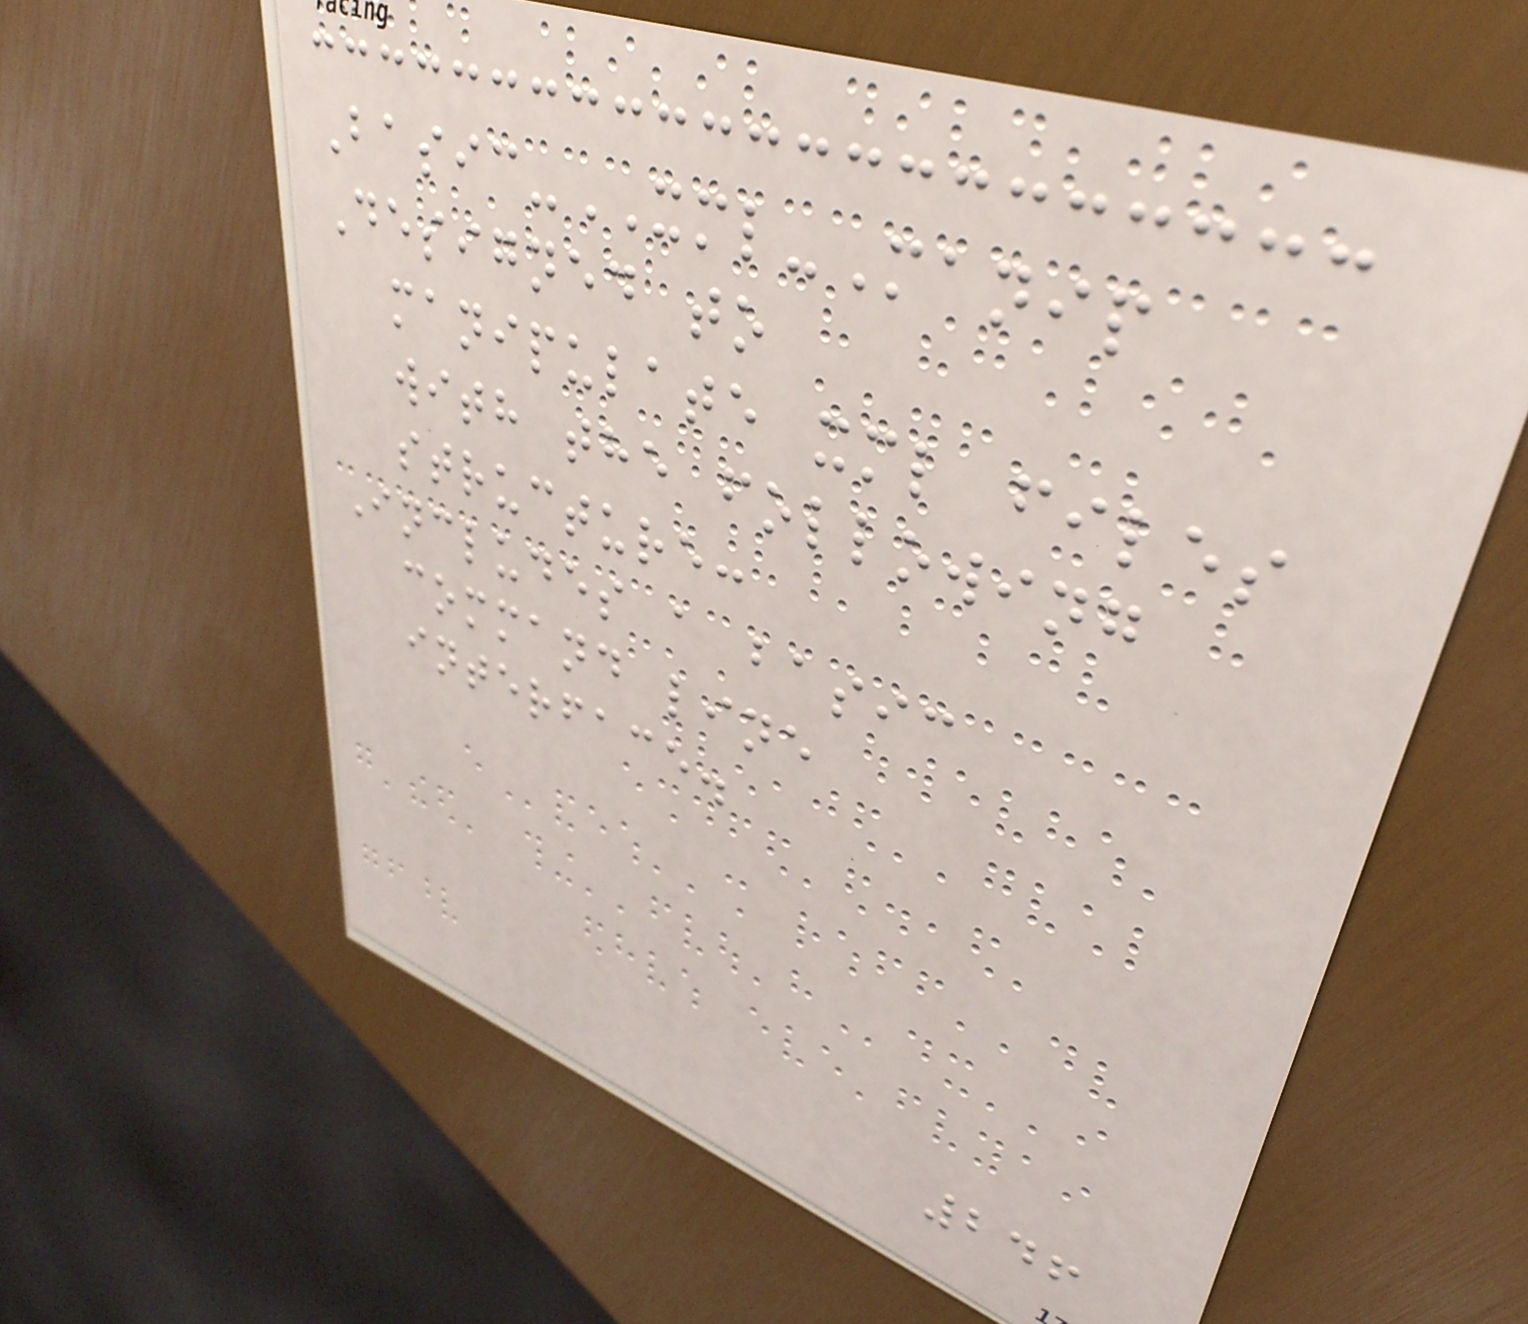Basic-XML-Manip
Designed to
manipulate xml files
with the following
structure:
Includes a basic
command line
interface.
246
